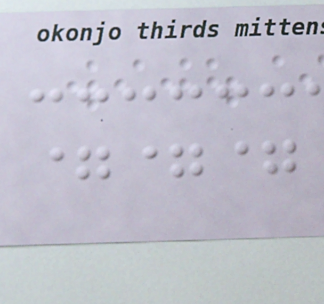===
